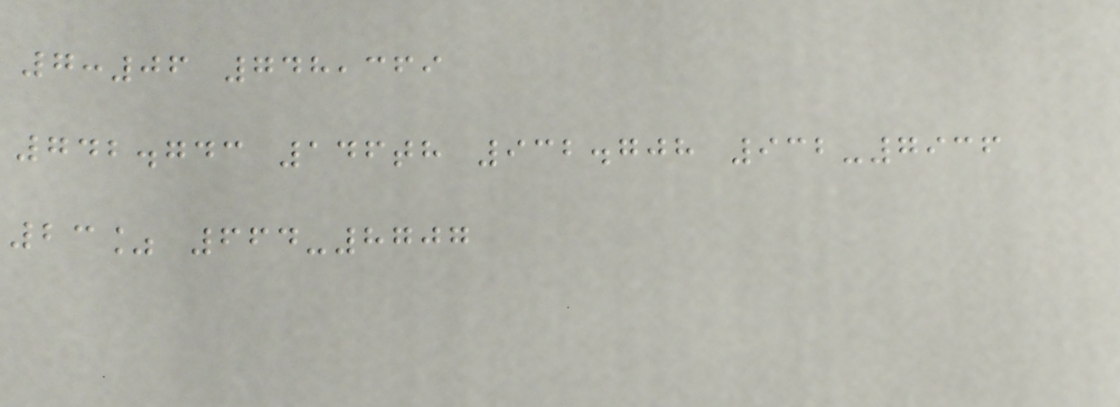7:06 748,369
742.743 146th 932.708 932-7936
23% 664-8707
